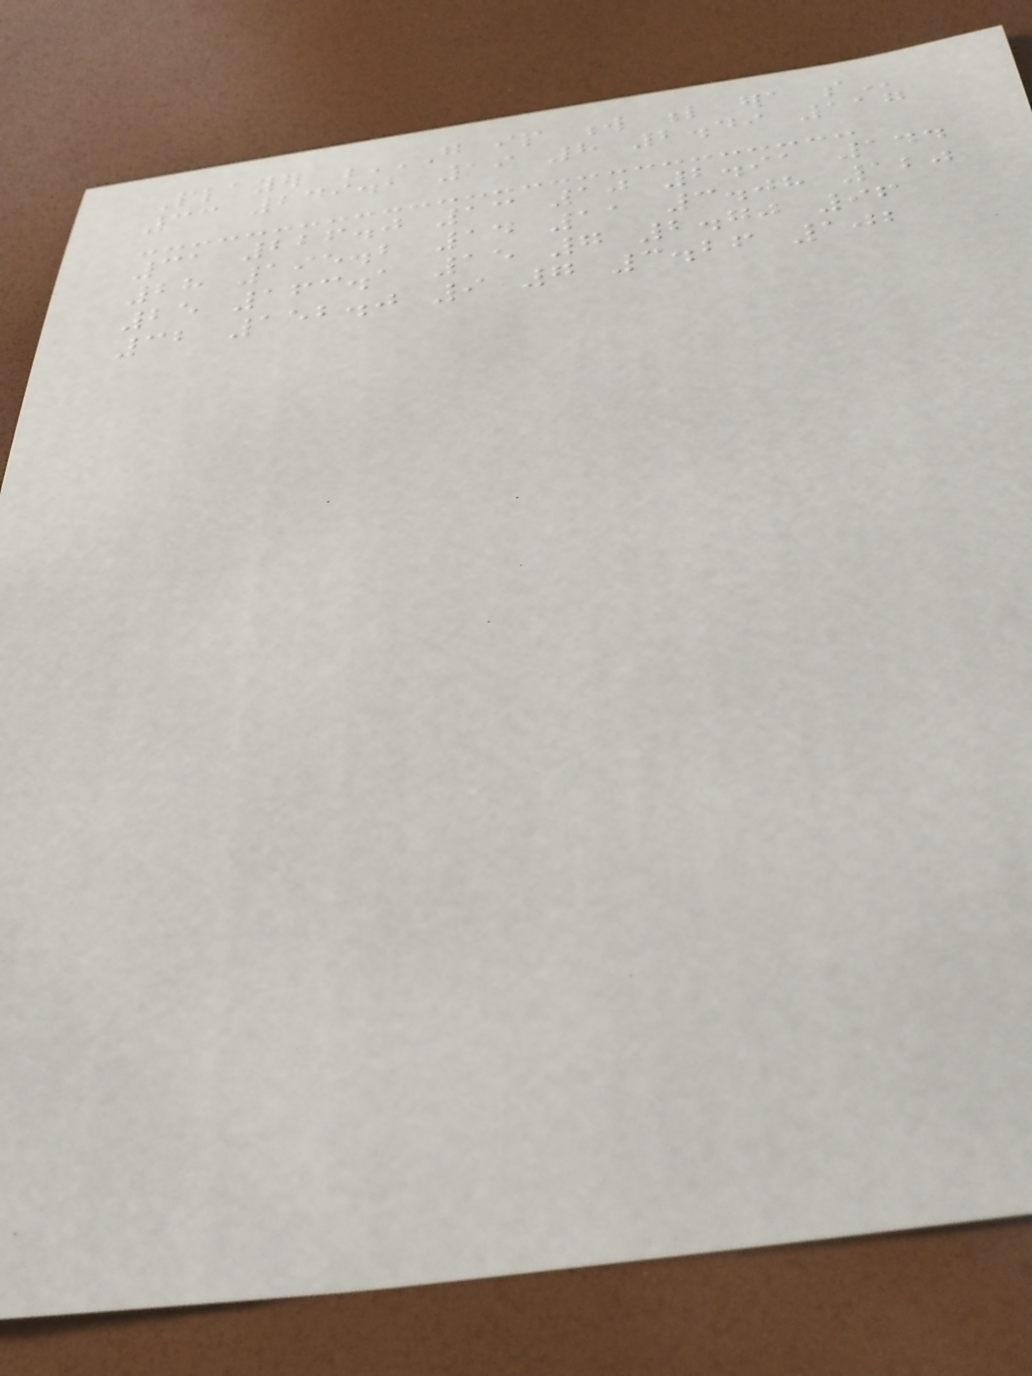Player G IP W L ERA SO
33 249.2 19 8 2.49 117
31 226.0 13 10 2.91 144
28 195.2 14 11 3.08 120
25 163.1 15 7 2.70 96
32 152.0 9 7 3.26 102
